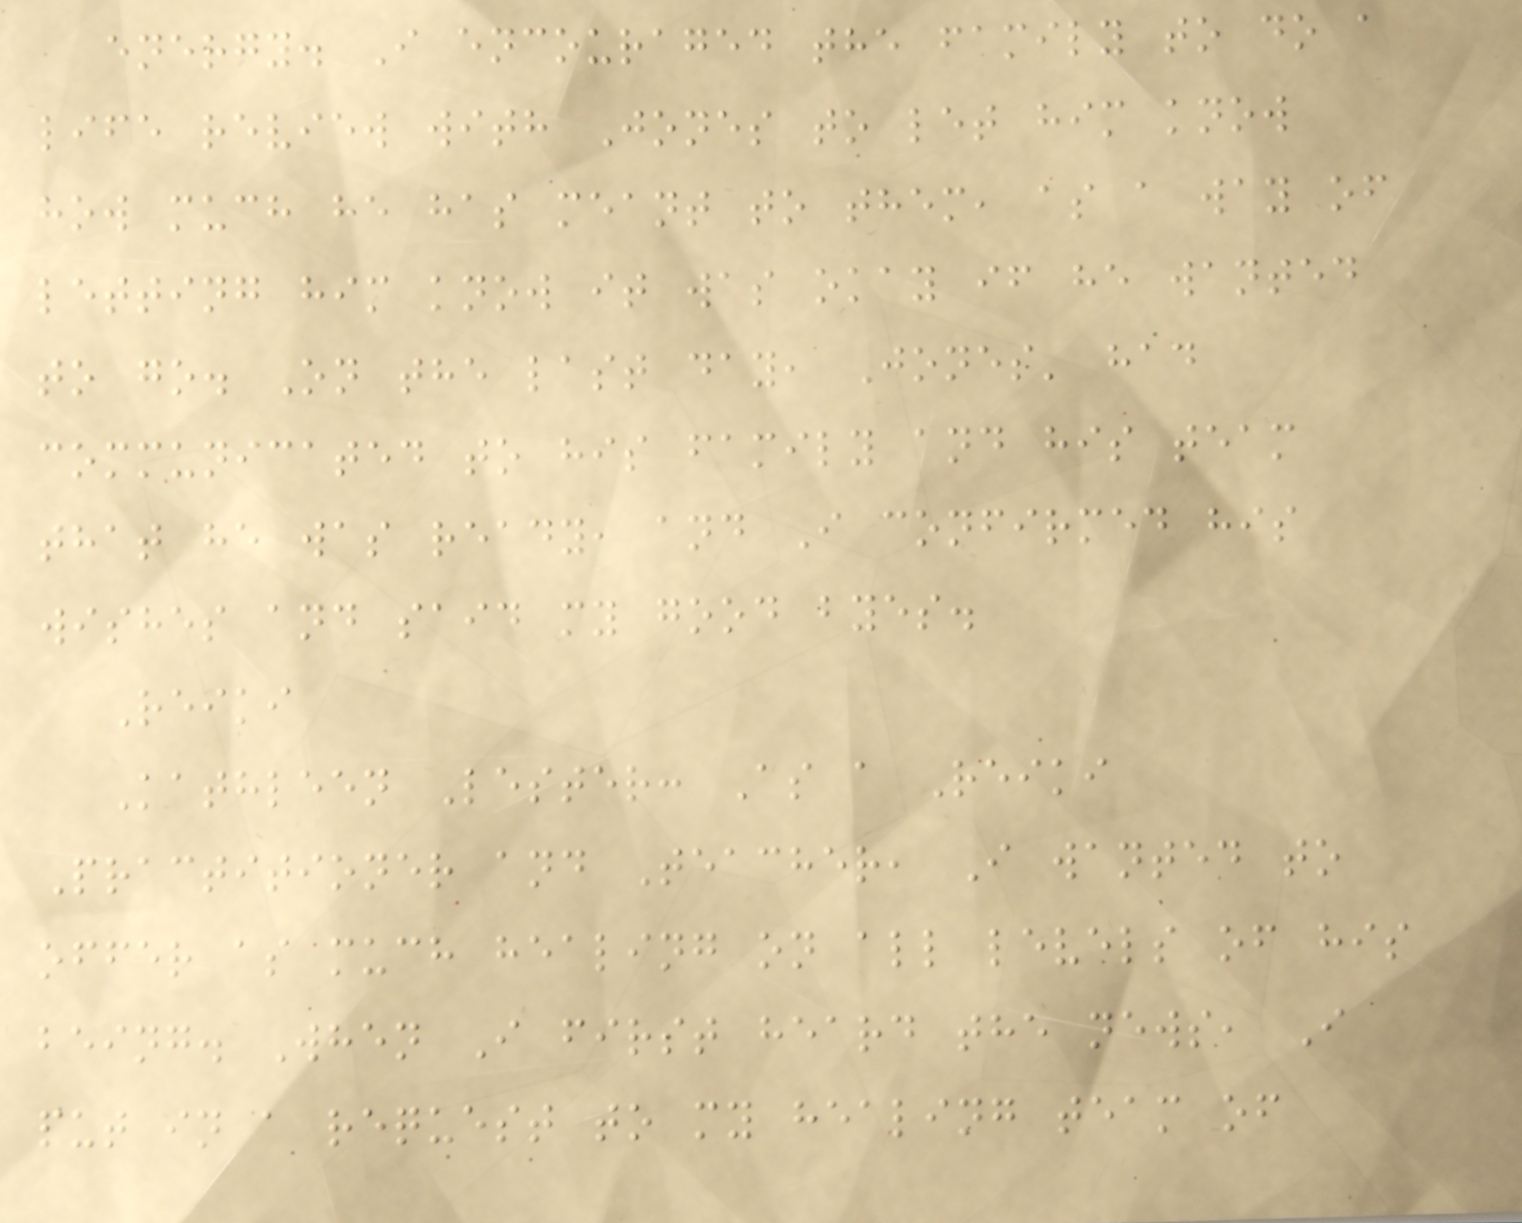energy. I encouraged the family to do a
life review with Jones to let him know
how much he has meant to them, as a way of
letting him know it was okay if he wanted
to go. On the last day, Jones' had
communicated to his family and his team
that he was ready, and I confirmed his
wishes and said my good byes.
Reiki
Kathleen Lester: As a Reiki
Practitioner and Teacher, I wanted to
offer as much healing on all levels of his
being. When I first heard the news, I
put in a request to my healing team of
